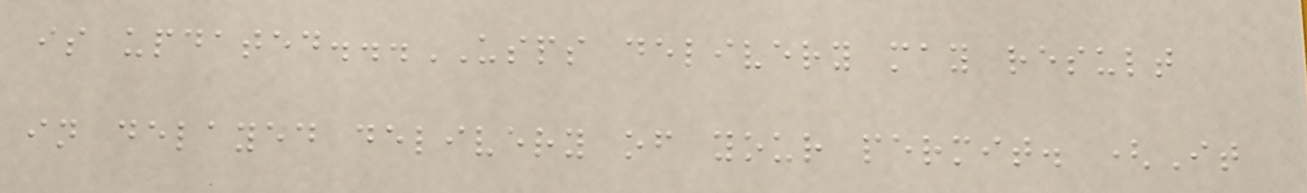is updated...USPS delivery may result
in delayed delivery of your permit. (It
